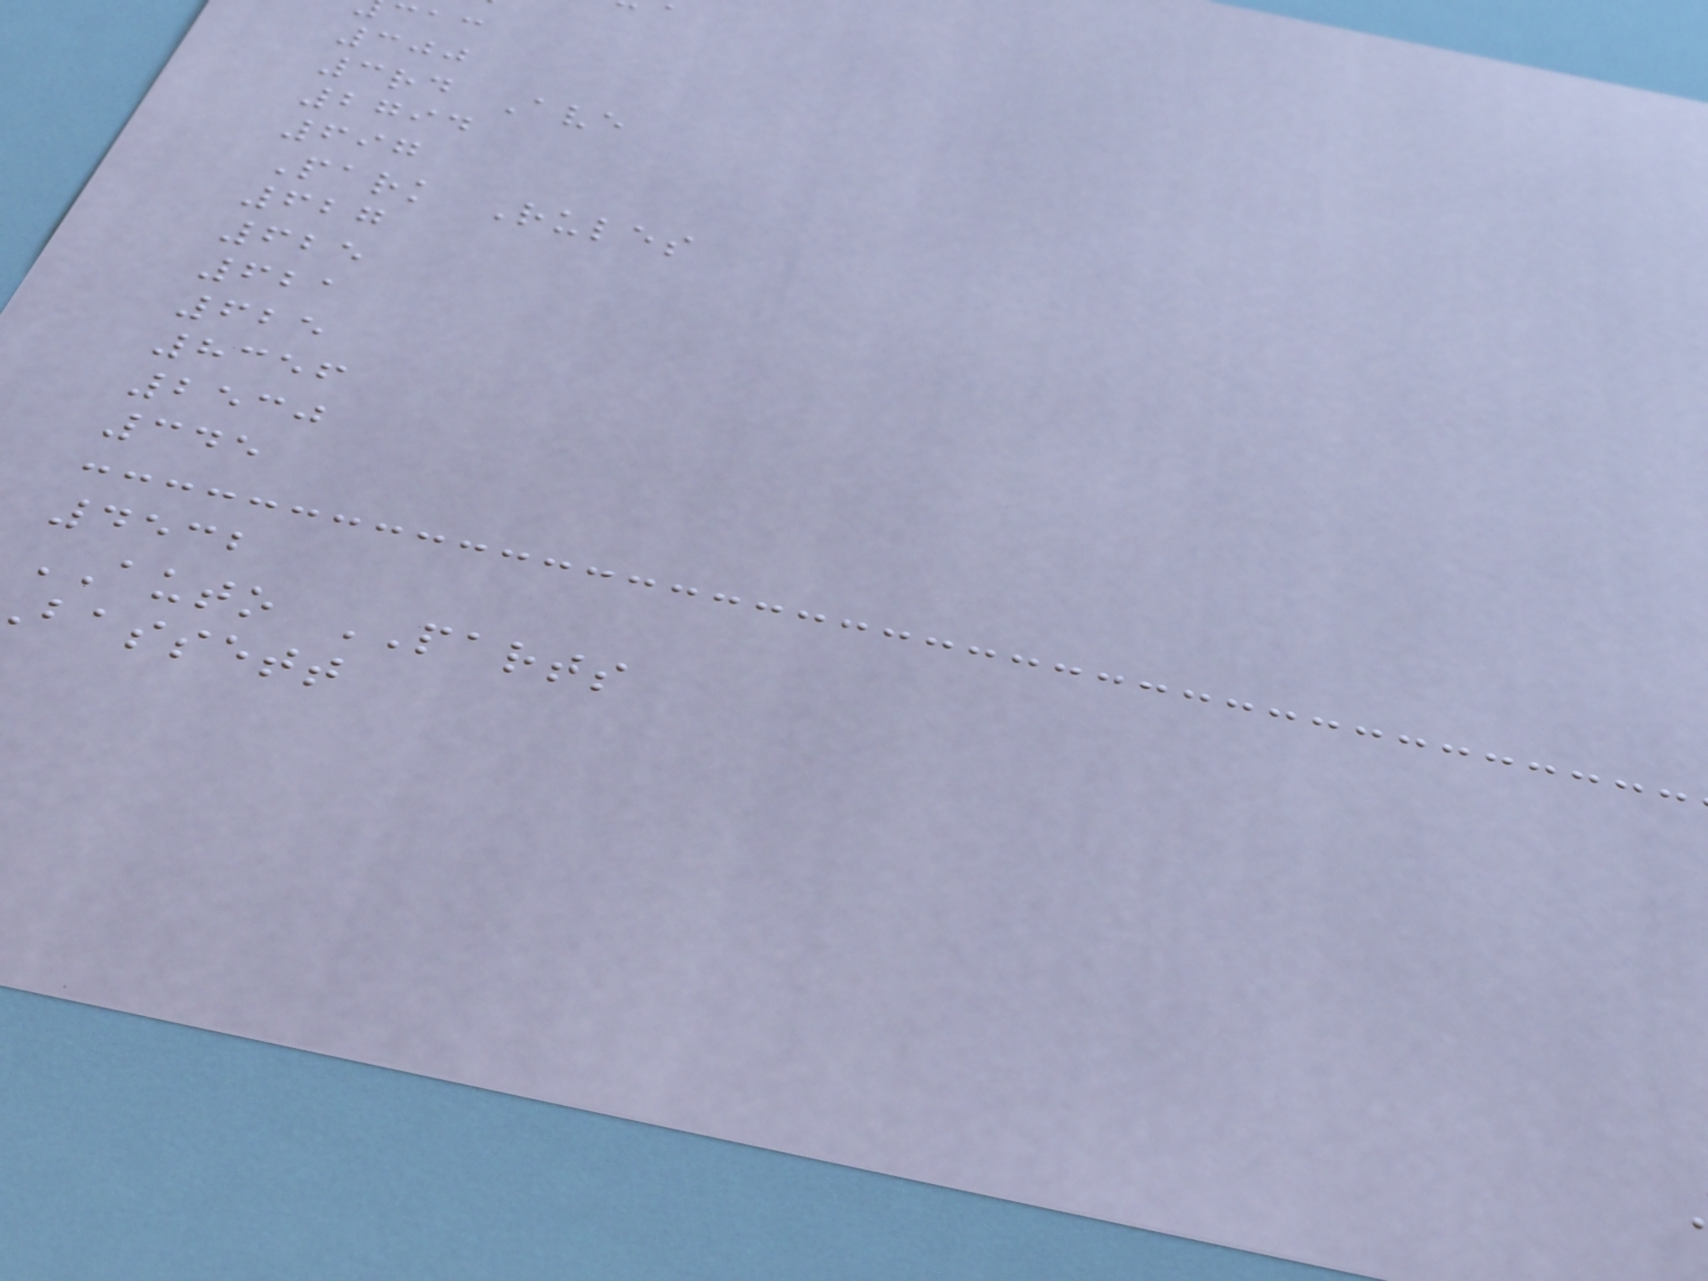300
3rd Ave
2794
697
Park Rules
627
625
621
625
8356
2530
345
4532
AUTO PARTS
bassett
